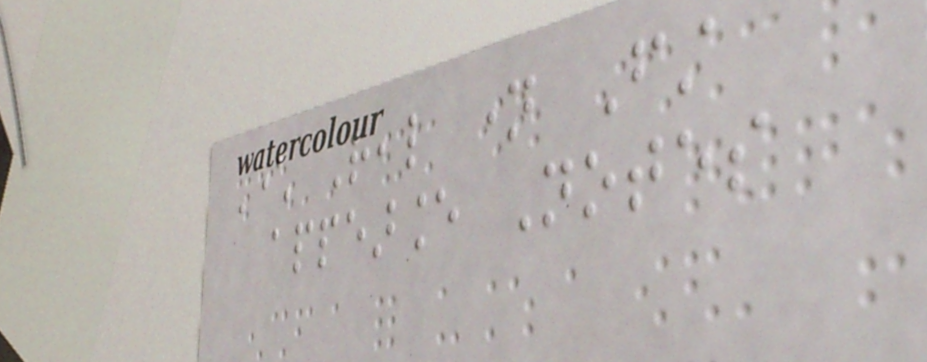Character Real name First
appearance Notes
